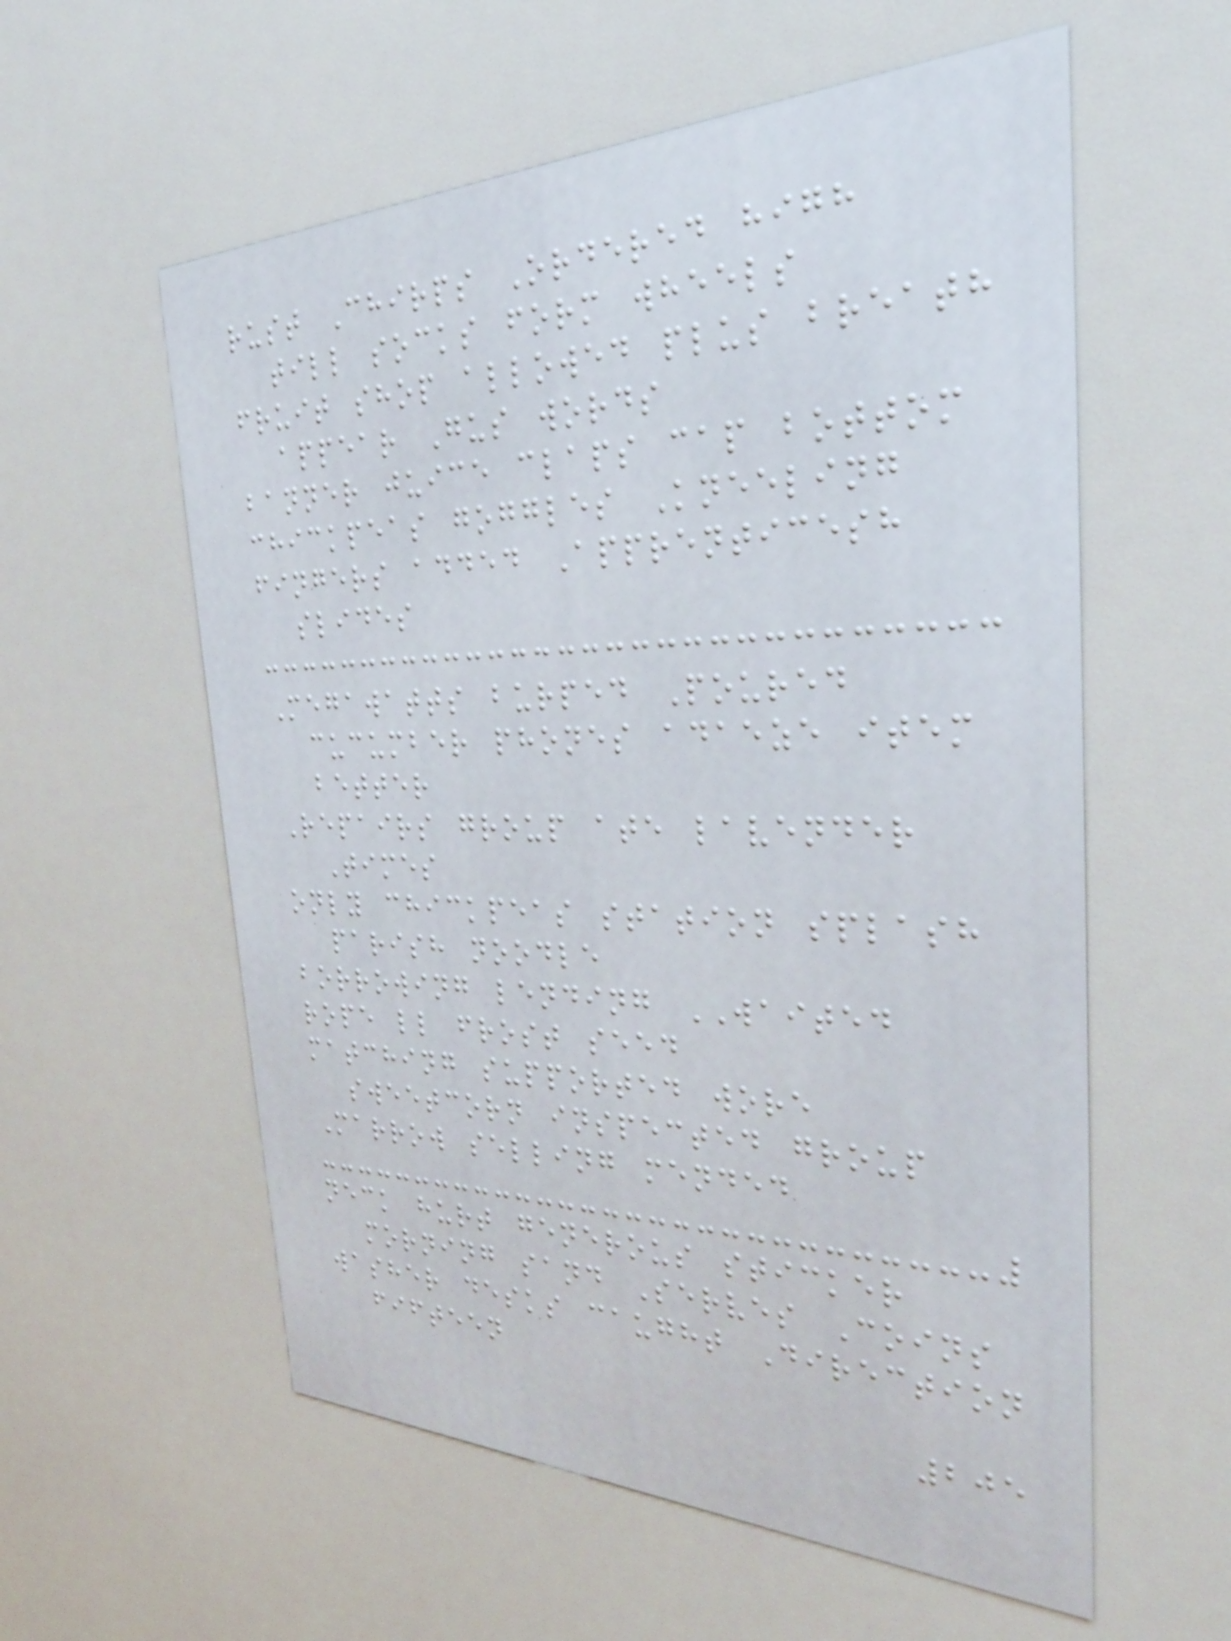rust Chirps Ordered high
till socks form wheels
fruit shop allowed plus breath
appear Gus words
banner juice claps cap bottom
chickpeas goggles Kneeling
fingers added Apprenticesh
slides
Megawatts burped Poured
cucumber phones adaeze item
better
Repairs group ate lavender
Times
only chickpeas station splash
parish noodle
borrowing lending WAITED
rope ll frost seed
matching supported wore
sweetcorn inspected group
Marrow selling mended
neck hurt generous sticker
morning sand Serves Coins
washer desks caught Direction
fifteen
205
